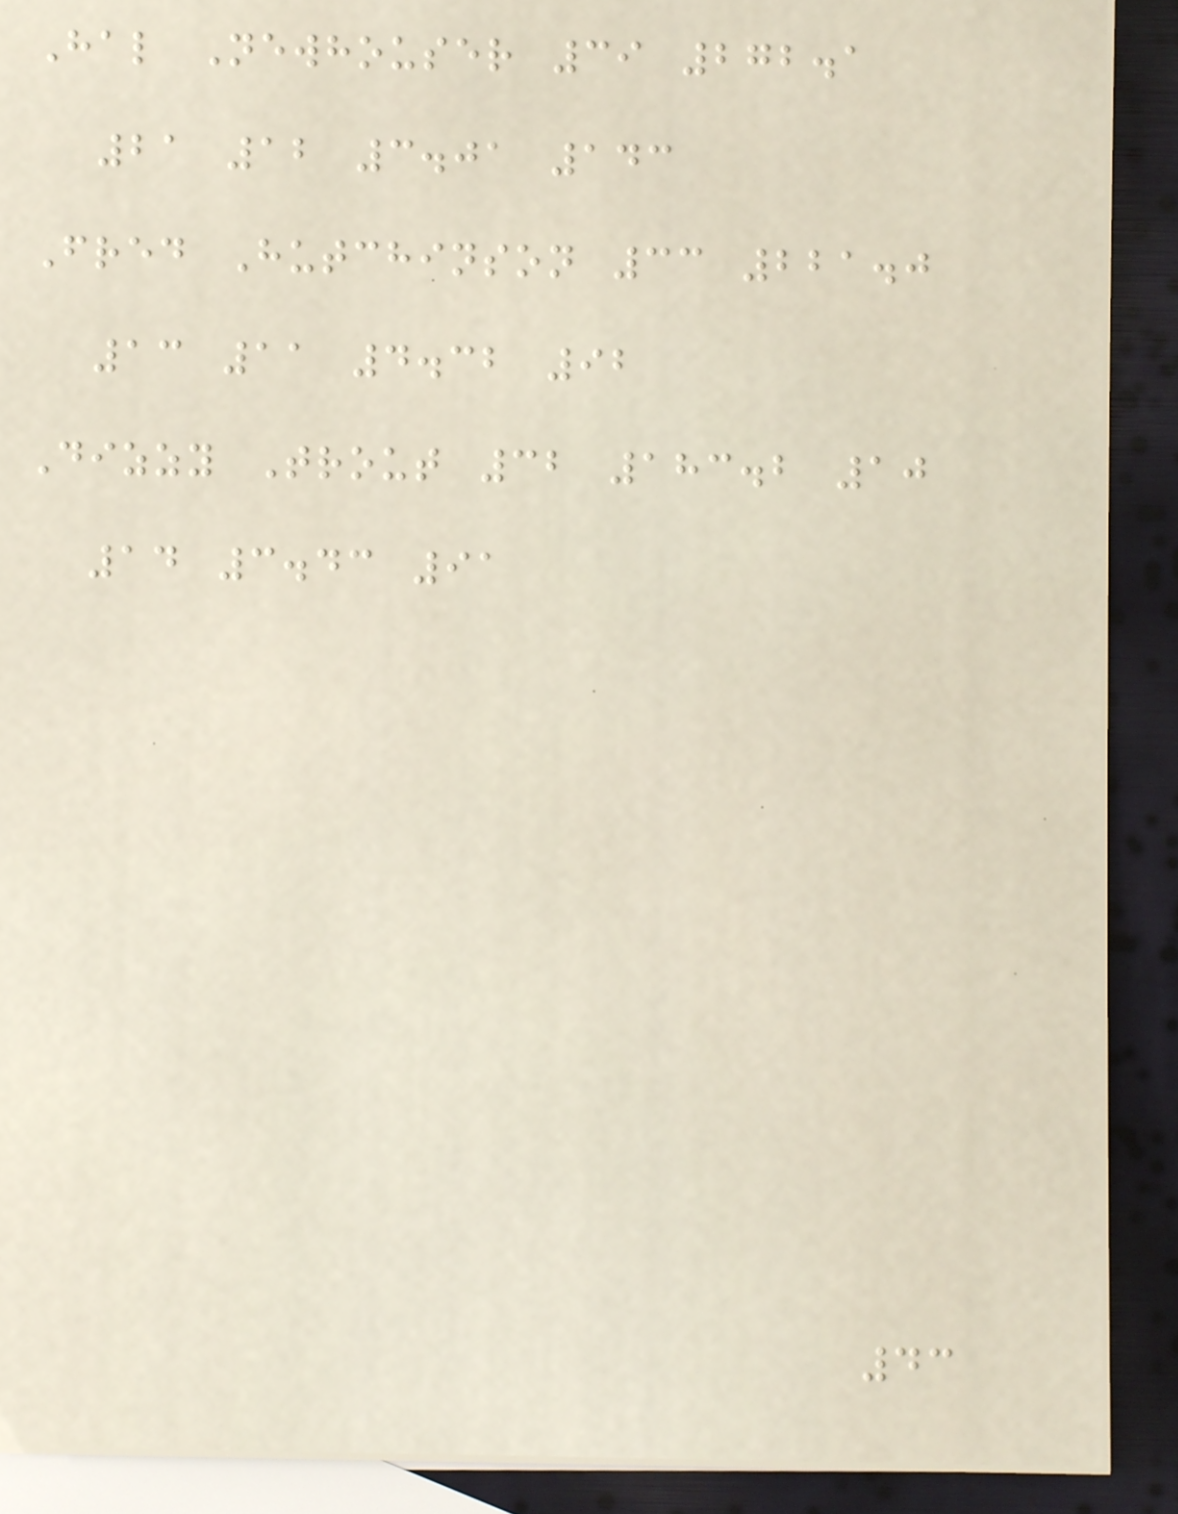Hal Newhouser 39 272.1
21 12 3.01 143
Fred Hutchinson 33 221.0
13 11 4.32 92
Dizzy Trout 32 183.2 10
14 3.43 91
43
